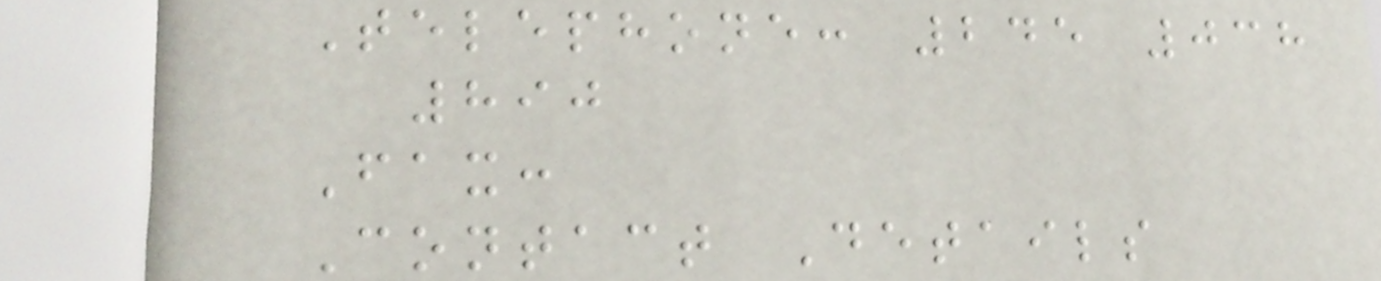Telephone: 245 038
890
Fax:
Contact Details
